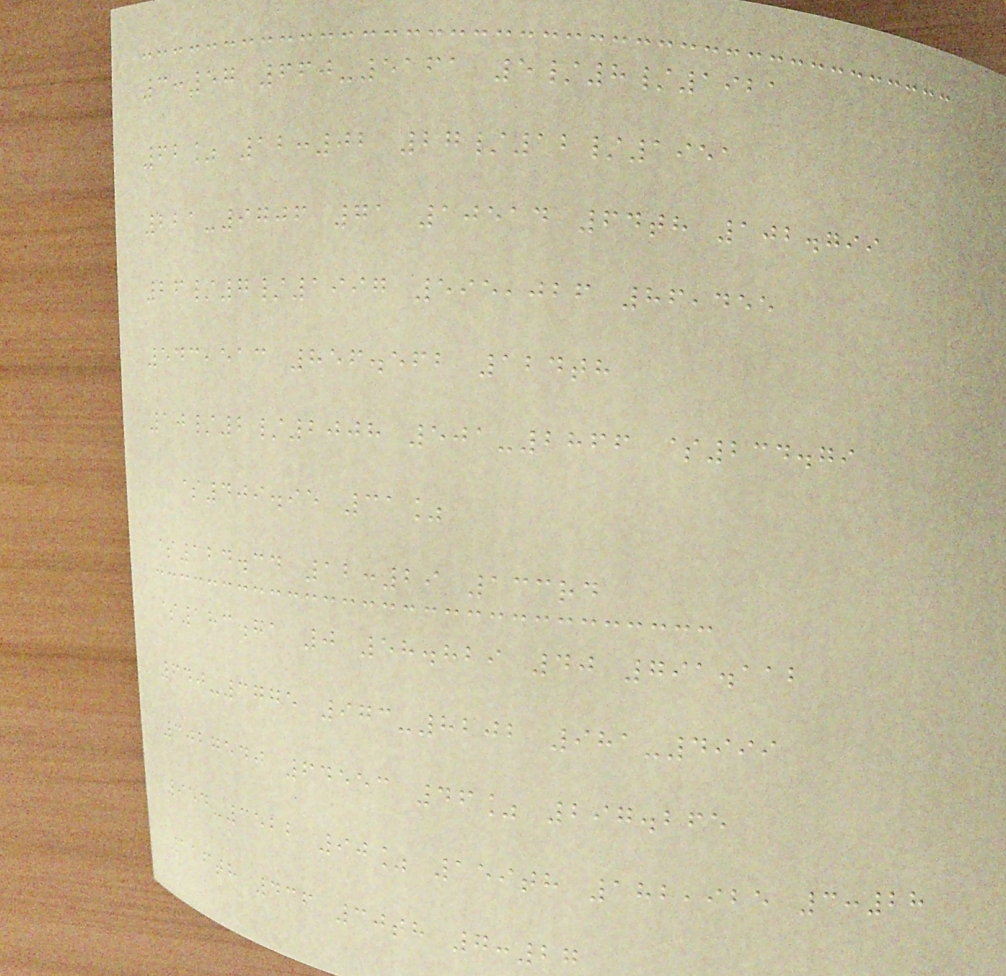3:57 660-5161 5/8/1921
62% 12:02 27/12/1951
221-9706 71 10514 64th 102.799
26/7/1997 595,026 86,455
543,513 856.562 124th
10/2/2008 501-2866 $234.79
$409.95 31%
$124.34 12:29 133rd
$183.71 0 58.829 40 791.112
640-3775 973-8202 981-4999
3027540 64553 46% 297.265
954-3522 90% 159th 182,925 3:28
116th 436 30th 7:27
